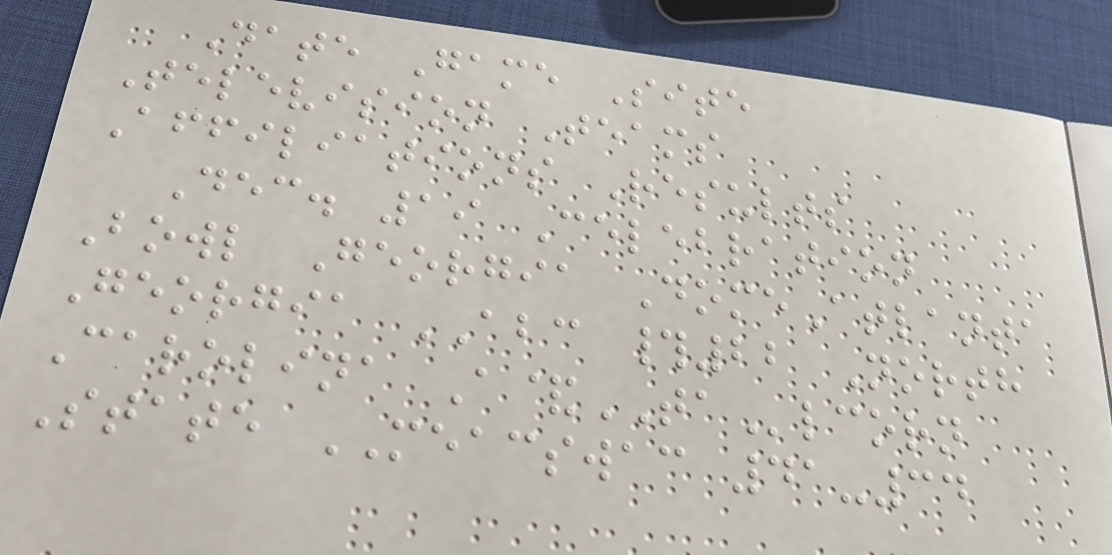Date Game Site
Television Teams
Affiliations Results
Dec. 19 Celebration
Bowl Georgia DomeAtlanta
Georgia ABC #22 North
Carolina A&TAlcorn
State MEACSWAC 41-34
